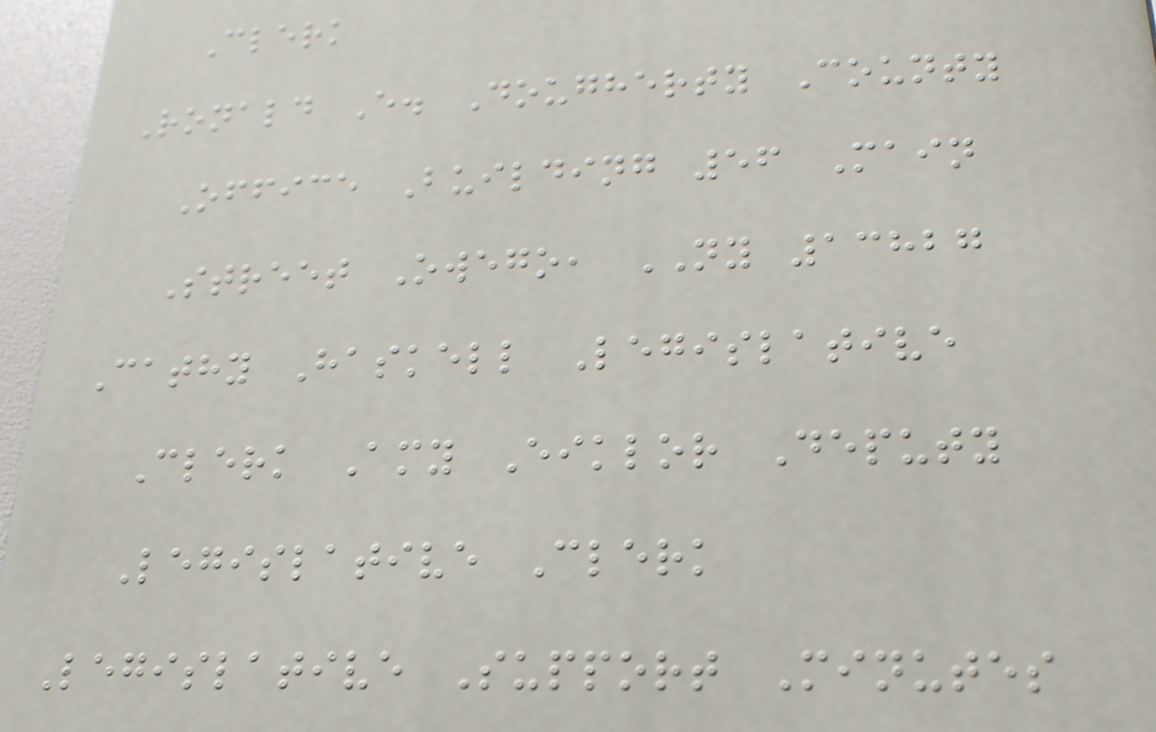Clerk
Ronald E. Dougherty County
Office Building 56 Main
Street Owego, NY 13827
Cathy Haskell Legislative
Clerk Amy Eiklor Deputy
Legislative Clerk
Legislative Support Minutes
